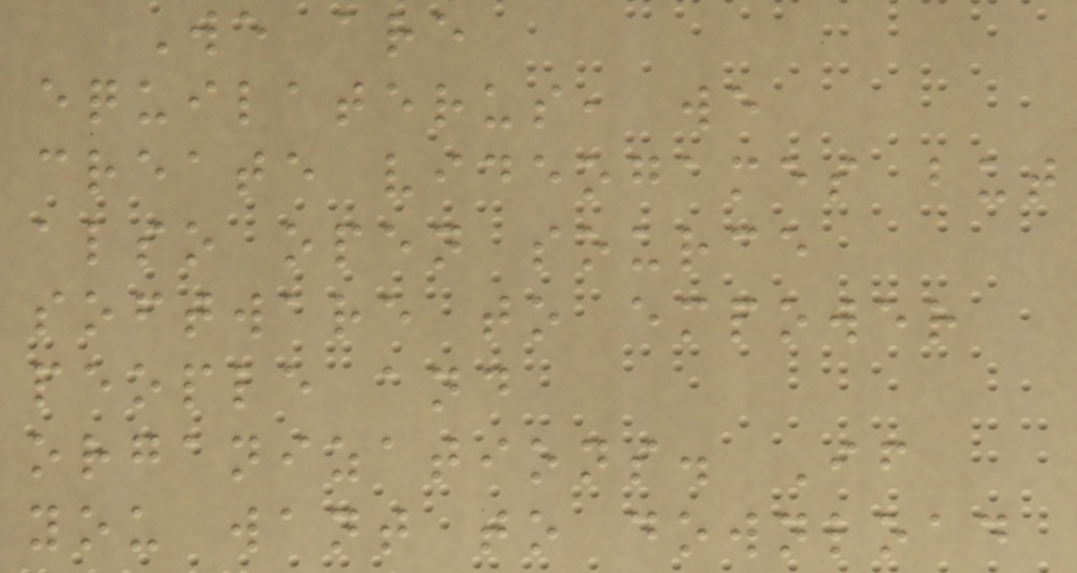We are
equilaterus, we
create videogames but
also open source
software to empower
people and
organizations. If
you want to download
